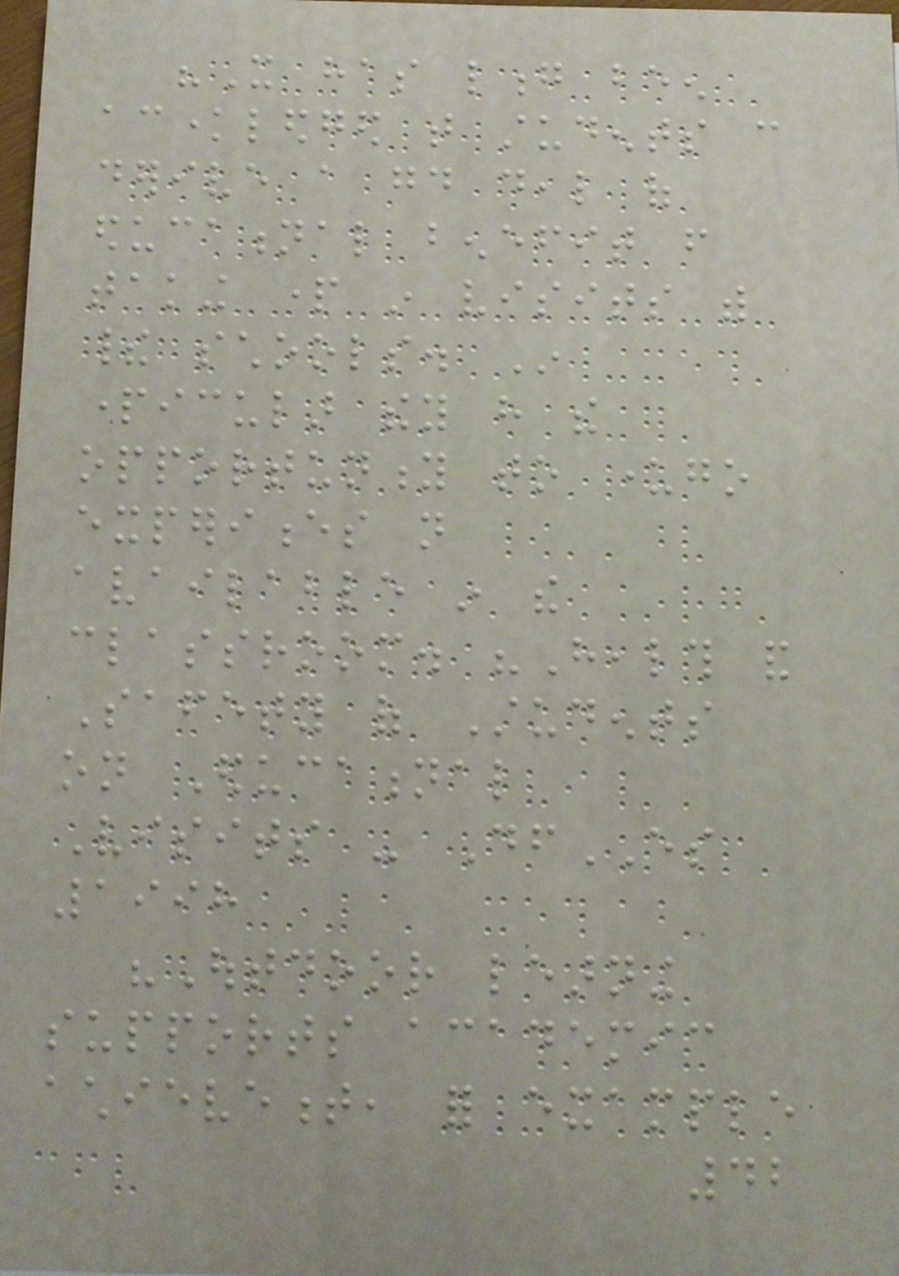"It has long been
acknowledged that students can
derive a good deal of
educational benefit from
taking part in visits with
their schools. In
particular they have the
opportunity to undergo
experiences not
available in the
classroom. "Health and
Safety of Students
on Educational
Visits - DfES
1998
"Outdoor learning
supports academic
achievement, for example
42
